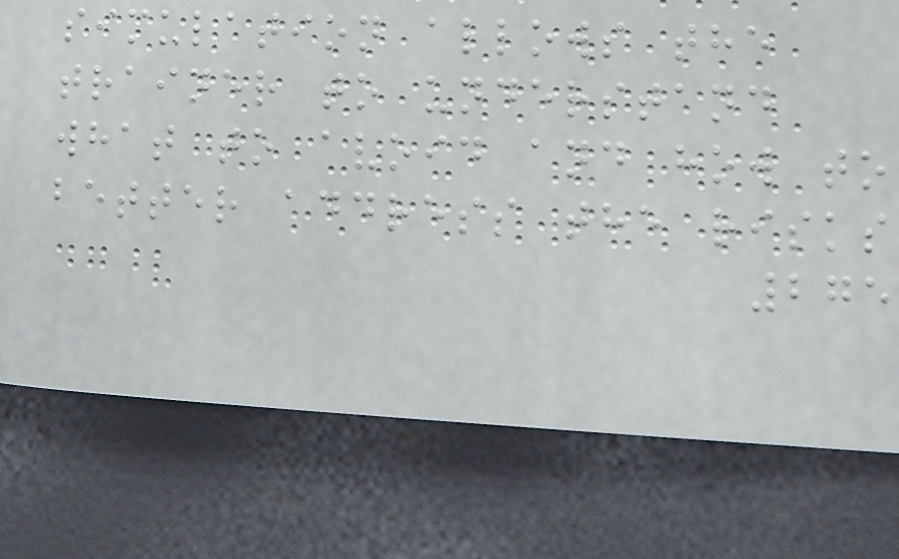simulation allows the
trainer to understand
what to avoid and how to
better address the risks
275
